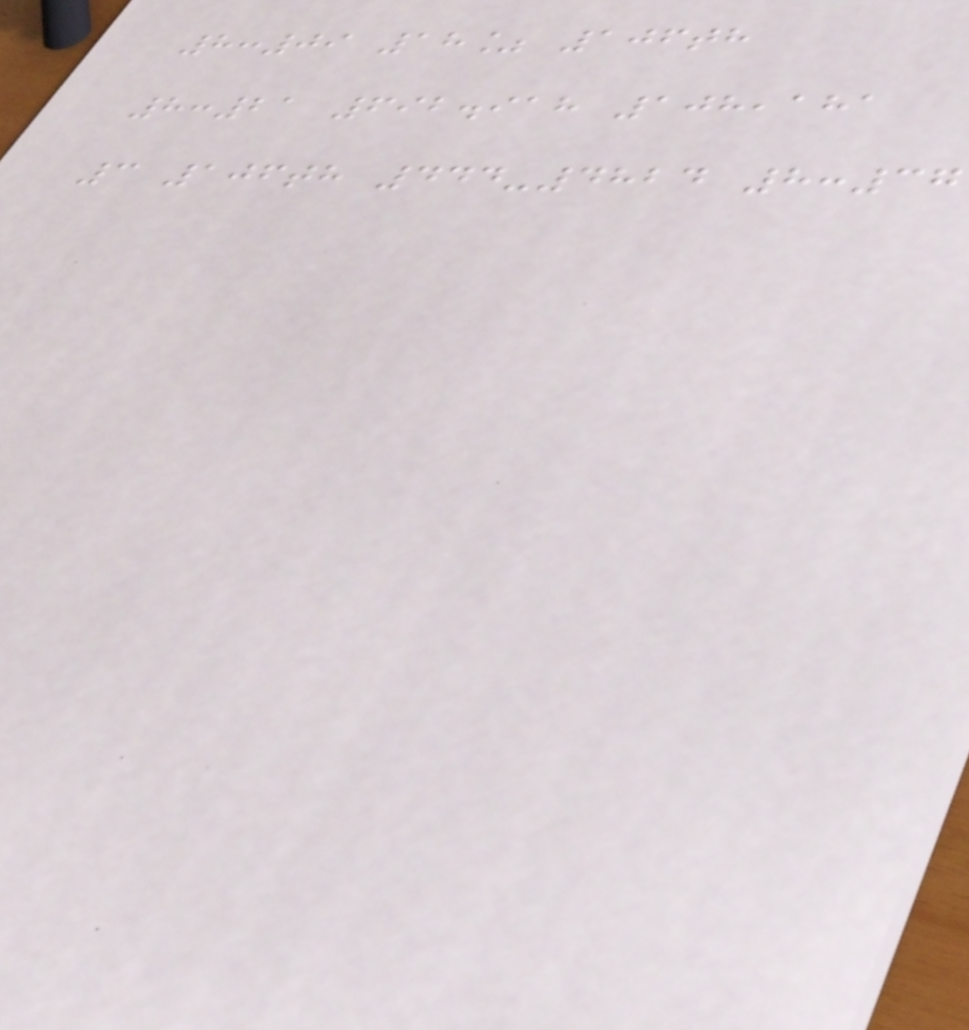8:09 18% 106th
8:21 692.918 108,181
3 106th 444-4824 8:37
